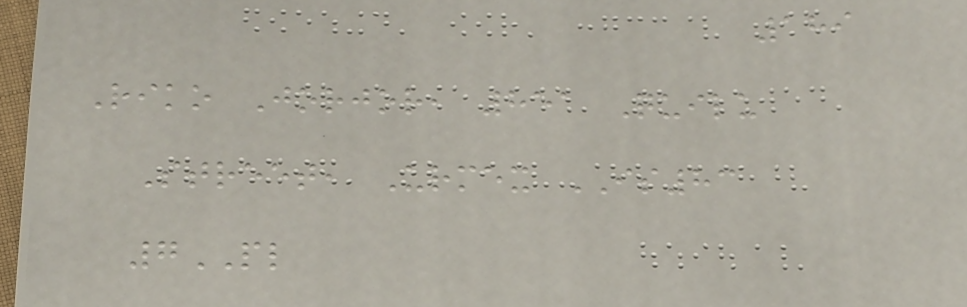189
Riko Jorjor, 851 Quilu
Street, Urmex IS83
7PL
